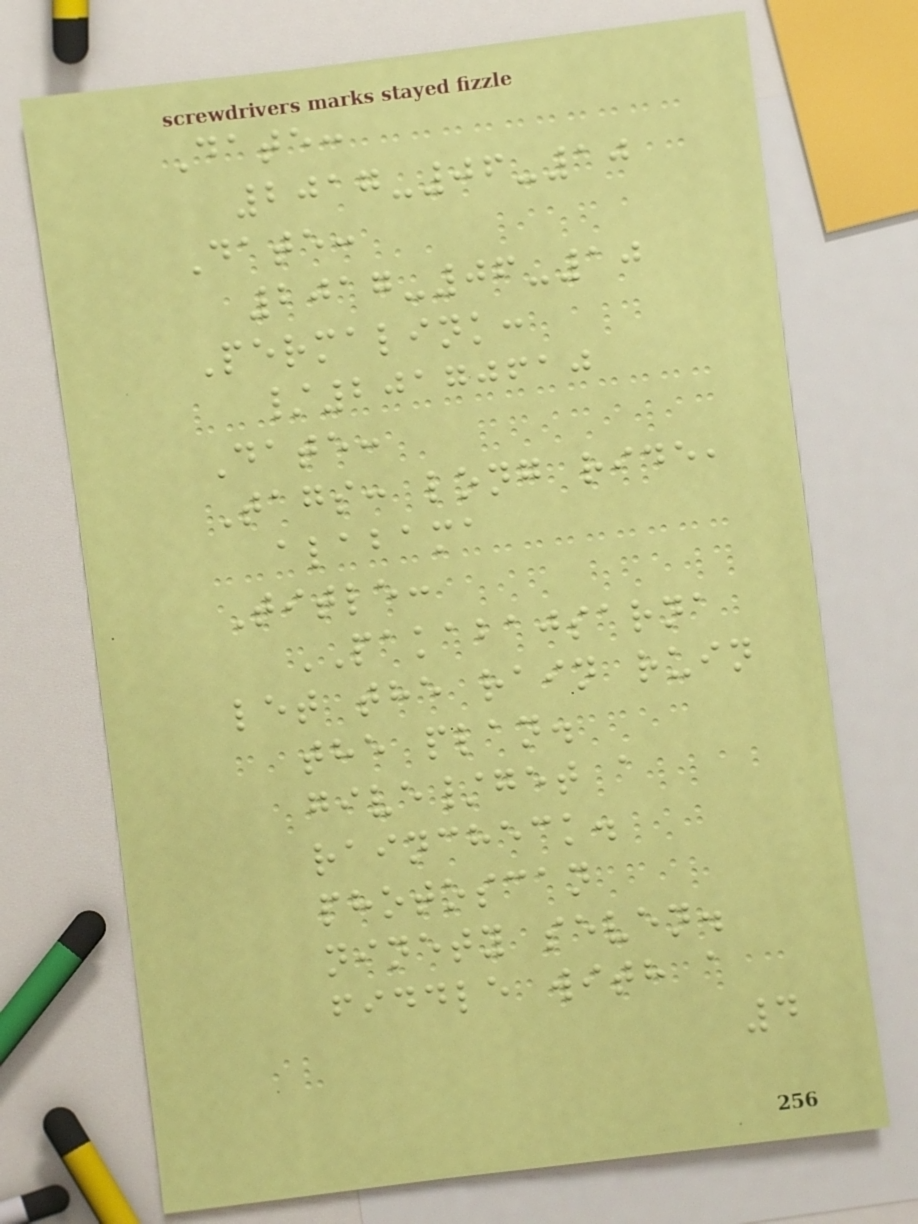Date:
2017-06-10
Date:
2017-06-10
Permalink:
/20170610
Date:
Tags: long ride,
alabama
Title:
PAKABAJSARNA
let the rain ruin
the plan.
give/get a
raincheck.
photoscan
ninety seven.
fiddle with a
4
